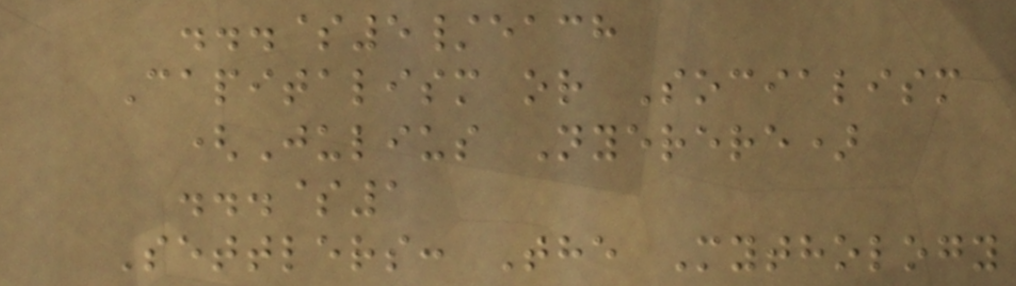...$5/each
Capitalism or Socialism
(Julius Nyerere)
...$1
Settlers: The Mythology
